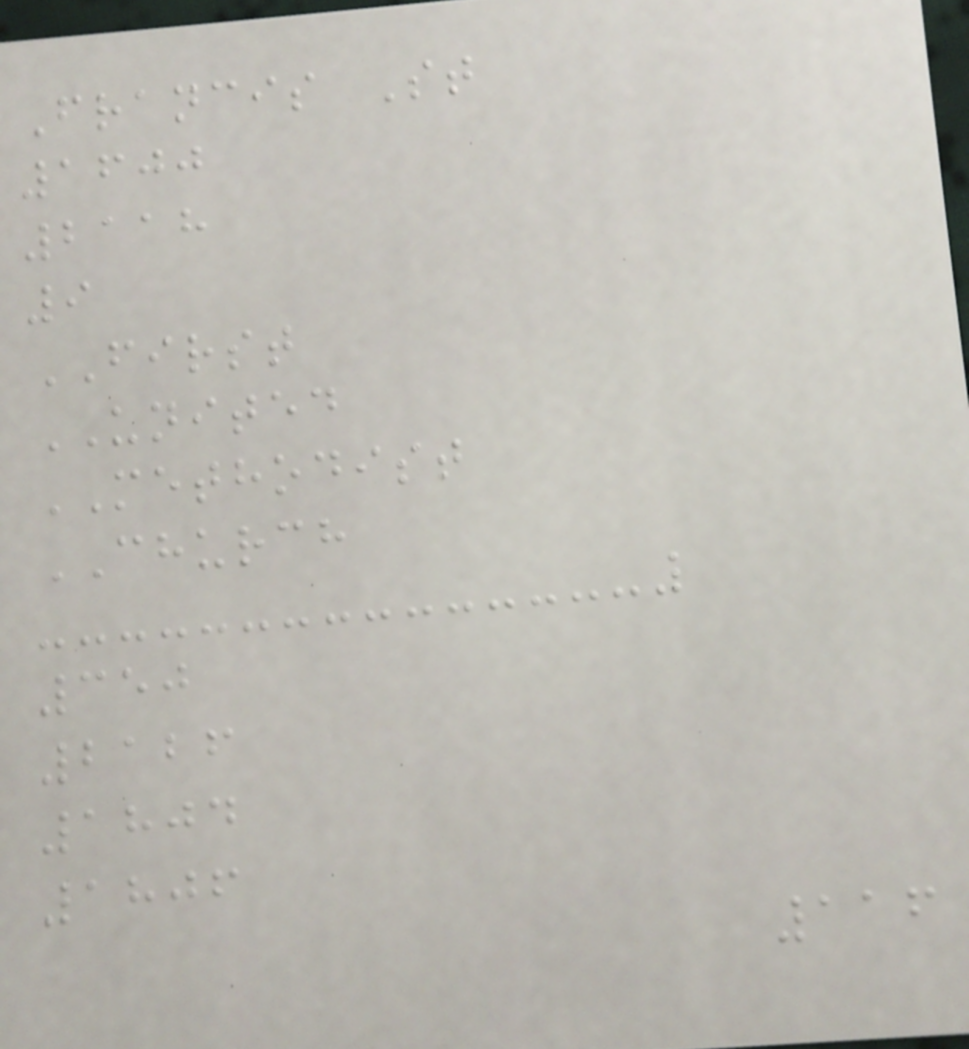Francis St
1600
2118
9
FIRST
UNITED
METHODIST
CHURCH
350
2126
1804
1806
116
